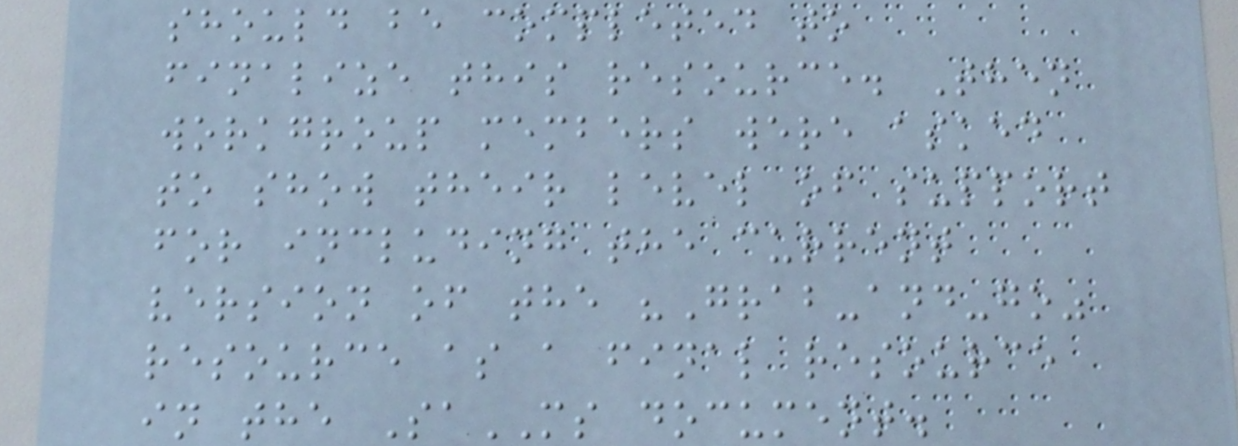should be completed to
finalize this resource. Then
workgroup members were asked
to show their level of support
for including the current
version of the "Grab-and-go"
resource as a final resource
in the SaMS document.
